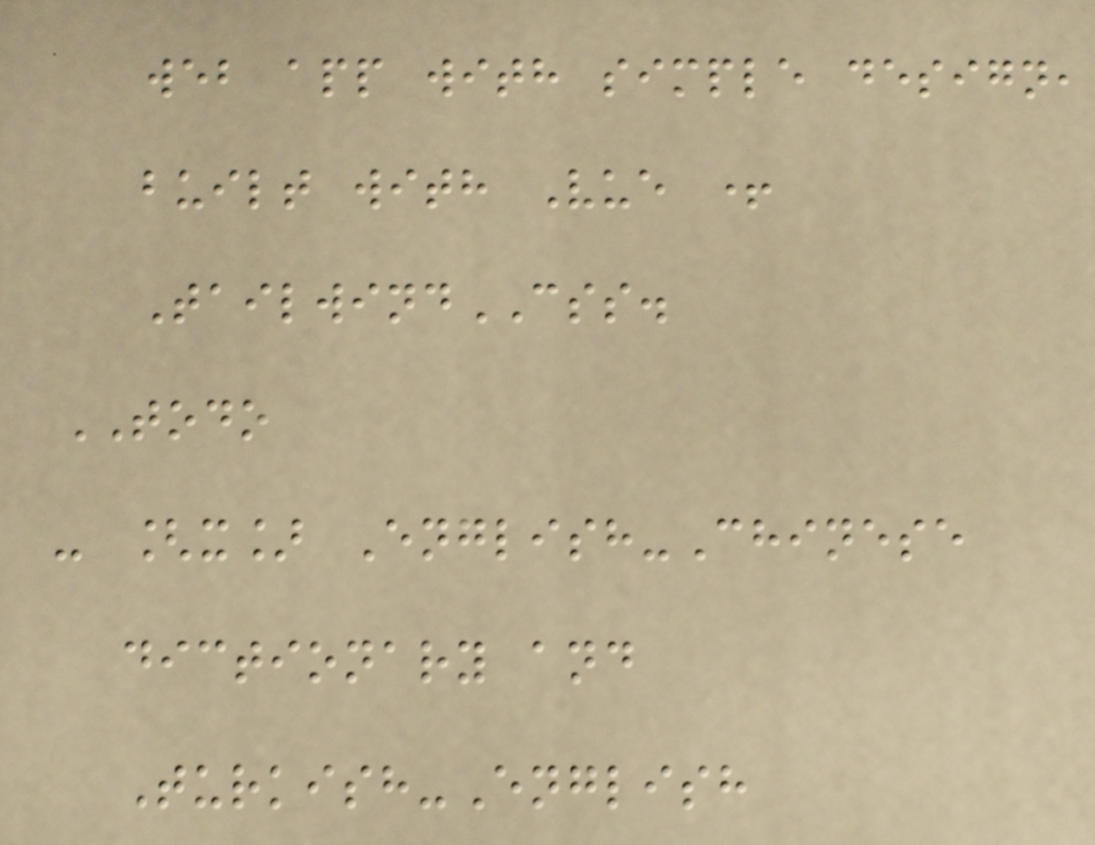web app with simple design,
built with Vue +
TailwindCSS.
TODO
- [x] English-Chinese
dictionary and
Turkish-English
